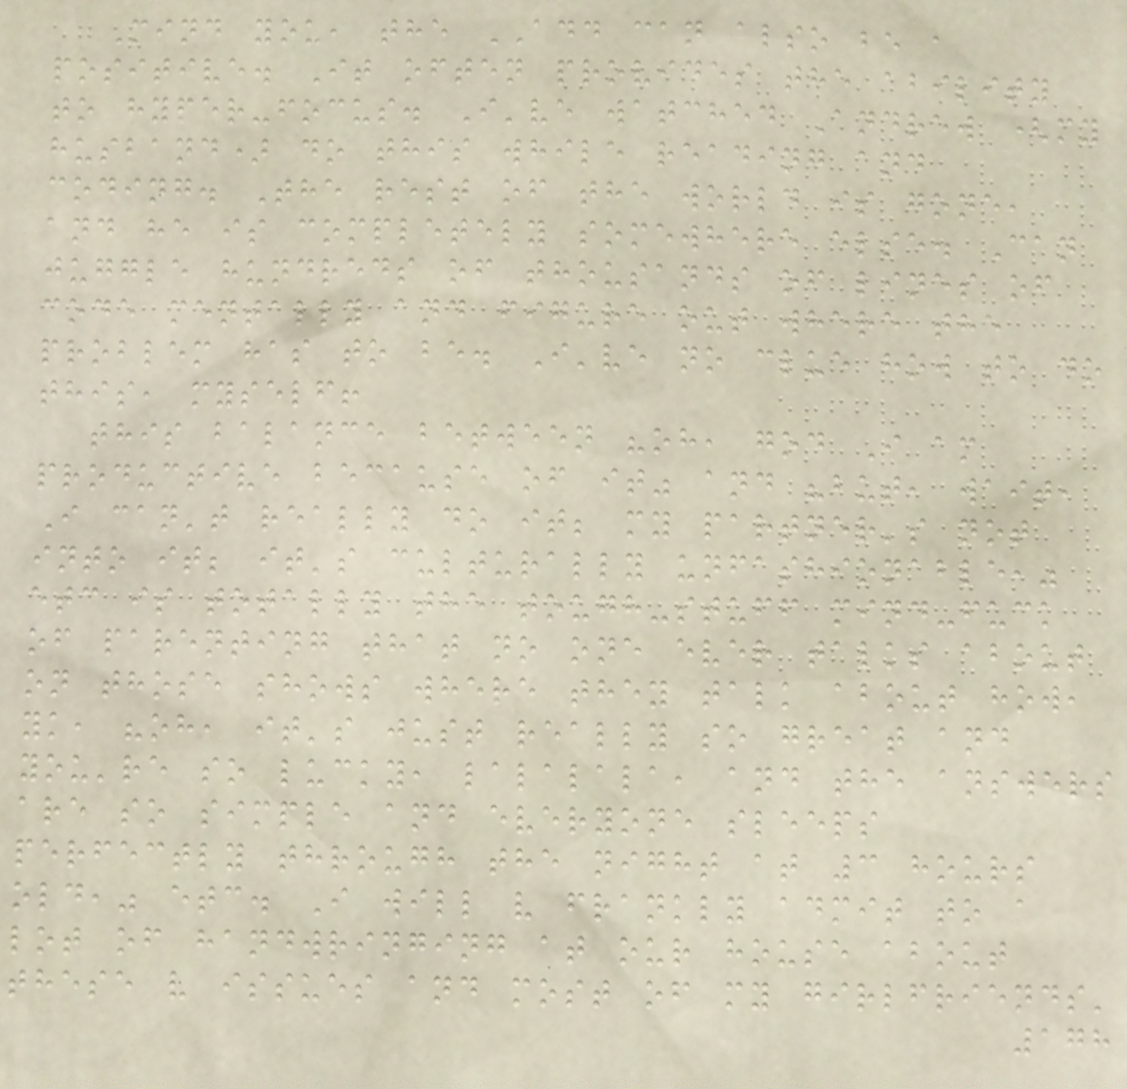Mind you, the ADD can also be a
positive. It often provides the ability
to hyper-focus. I've watched Andrew (my
husband) do this while reading and
coding. The rest of the world is gone,
and he is completely somewhere else. Can
juggle hundreds of thousands of lines of
code mentally and figure out where the
problem has to be. I've no clue how to do
this, myself!
this balance between "oh, god I am
productive because of it" and "but, wait,
I can't really do it; my partner's not
into it; it's culturally unfashionable,"
etc is totally the tough-stuff mind-fuck
of parenting that no one ever talks about
on those shows where they talk about how,
yk, "oh, it's just really so great and
you're so lucky, lalalala, and the answers
are so simple and everyone sleeps
perfectly through the night at 3 hours
old," etc. I will v frankly admit to a
lot of handwringing at our house about
these v issues and most of my girlfriends'
178
